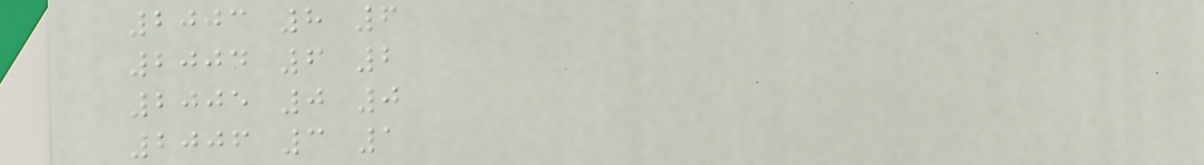2003 8 6
2004 6 2
2005 0 0
2006 3 1
